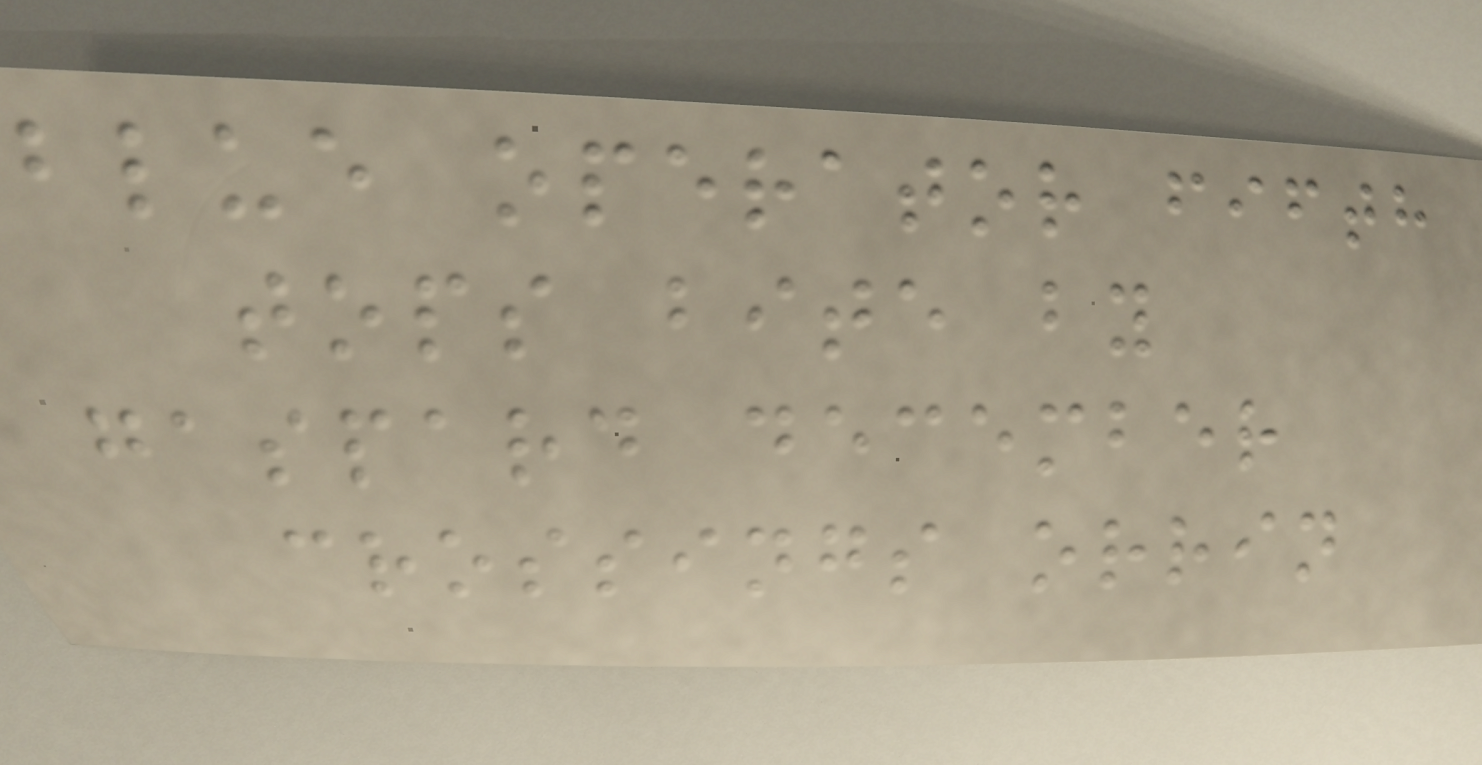blue operator fifth
tops bite by
gaspard december
crossings orrin
